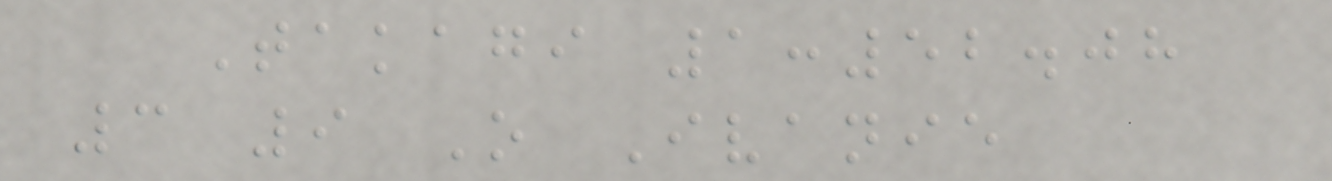Takagi 1:52.08
3 9 O Ivanie
